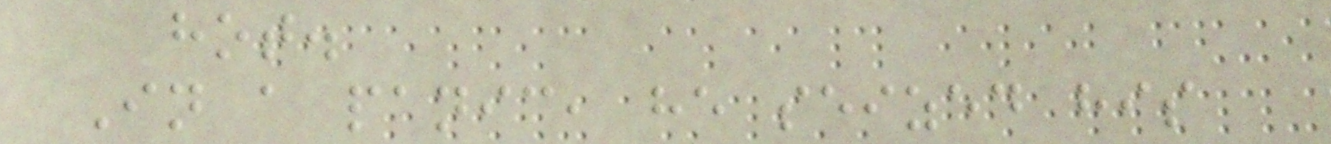hot.
In a panic, he seized his
